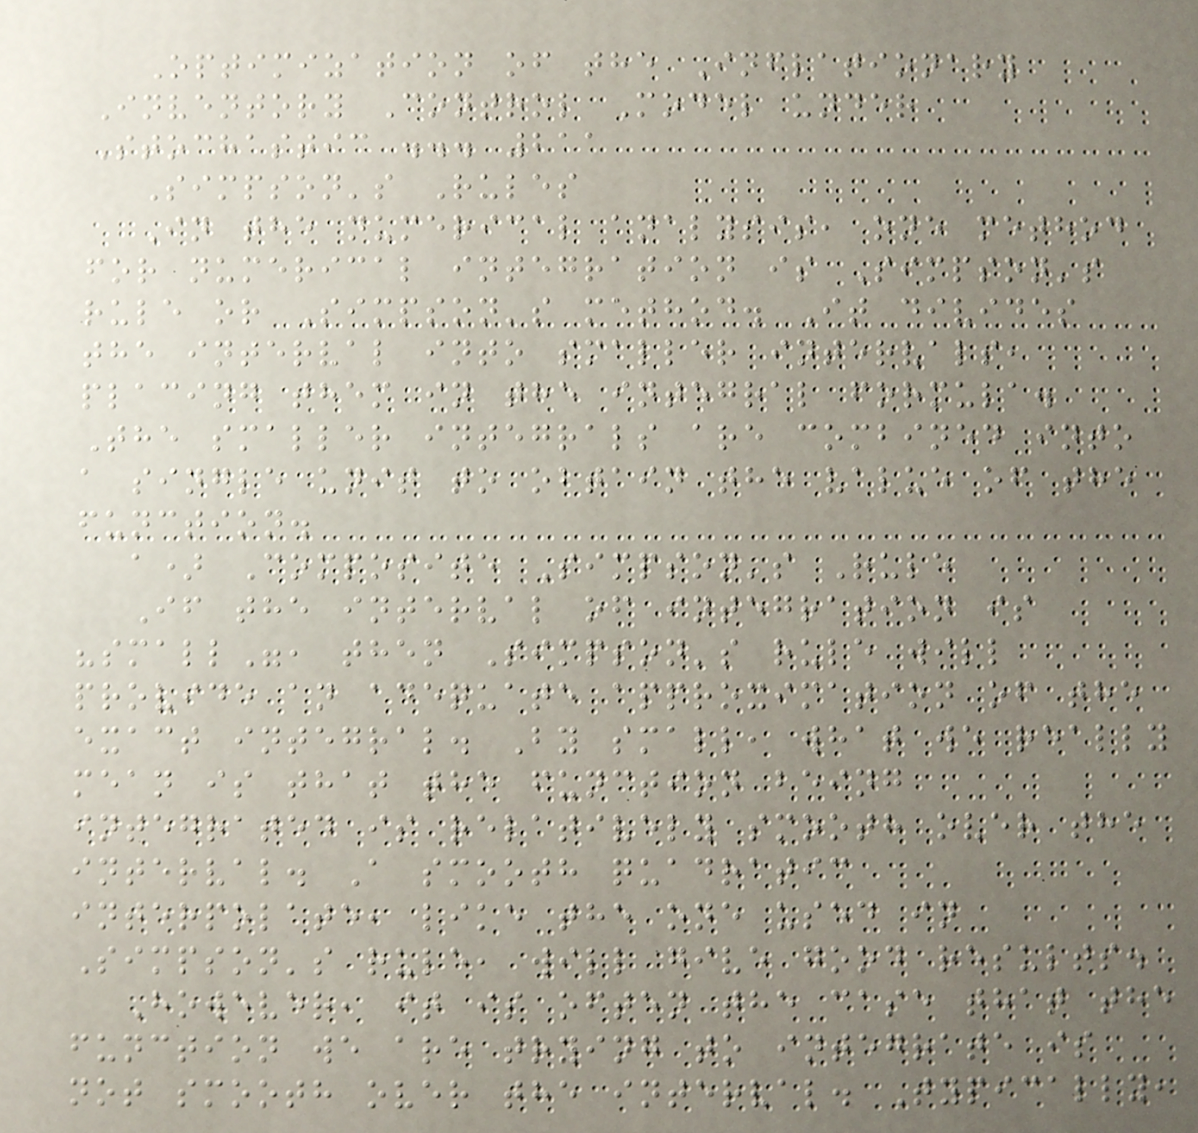Optimization of the Inflationary
Inventory Control Model under
Stochastic ... 211
Simpson's Rules
In the numerical analysis, one method
for numerical integration is Simpson's
rule or Simpson's method. It divides
the interval into smaller intervals,
placing them in the integral formula.
The smaller integrals are combined into
a single unit to obtain the value of the
function.
a) Composite Simpson's Rule
If the interval of integration is
"small", then Simpson's rule will
provide an adequate approximation of the
exact integral. By small, what we really
mean is that the function being
integrated is relatively smooth over the
interval. A smooth quadratic
interpolate, like the one used in
Simpson's rule, will give good results.
However, it is often the case that the
function we are trying to integrate is
not smooth over the interval. Typically,
